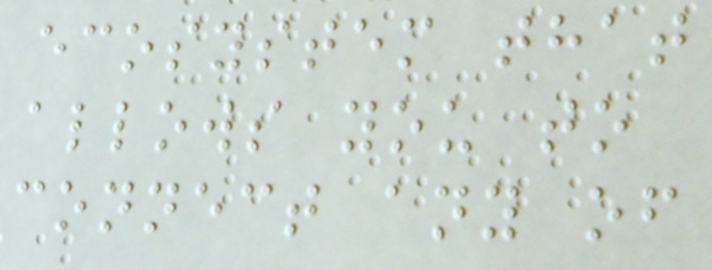ecosystem that
allows you to
connect any of
